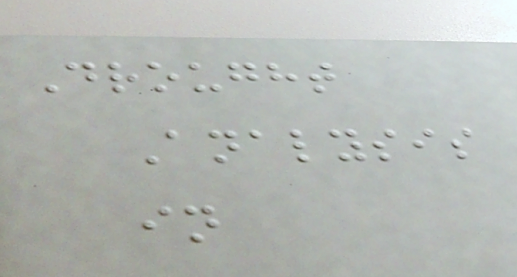Drought
Analysis
in
